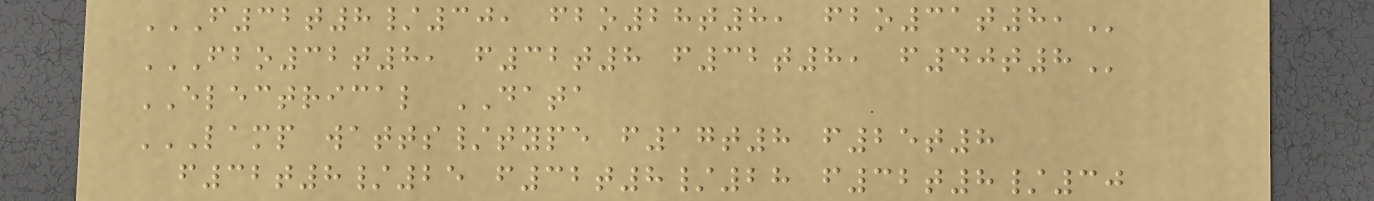F32T8/30, FBO28T8, FBO31T8,
FBO32T8, F32T8 F32T8, F40T8
ELECTRICAL DATA
LAMP WATTS/TYPE F17T8 F25T8
F32T8/25 F32T8/28 F32T8/30
